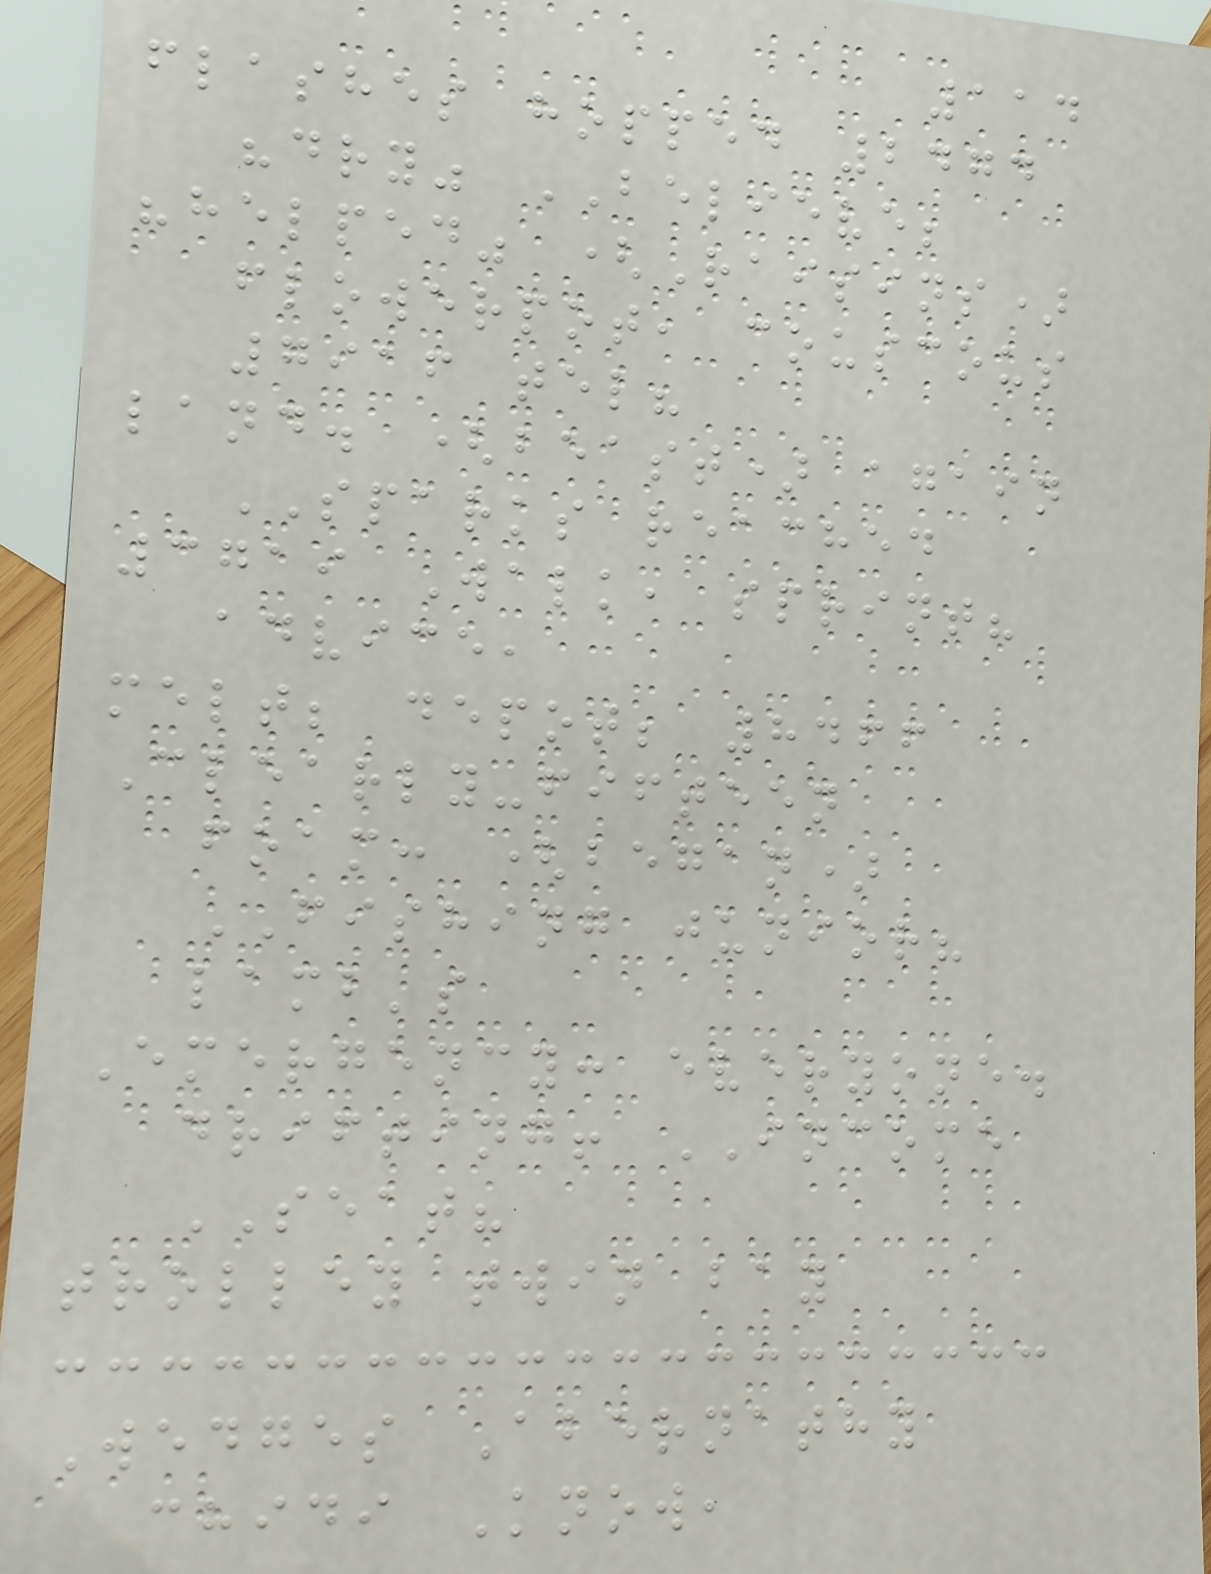114
flashes hopped 2474
"dry" BELIEVE;
"helped" (Raisins)
flowerpot, couscous
7916 tel?
land. (beast) again
SPARKS reached
3719 Walk, sprint?
advice,
melt; depot; 8466
Clearly-fifteen
foam: (began)
FISHING junior?
lamb's
Emergency: everyone.
drifting! INCOME
SEAT?
trolley twin bay
Wedges Abernathy
chidi Know,
